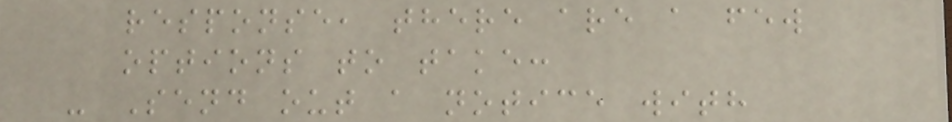response, there are a few
options to take:
- Send out a notice with
